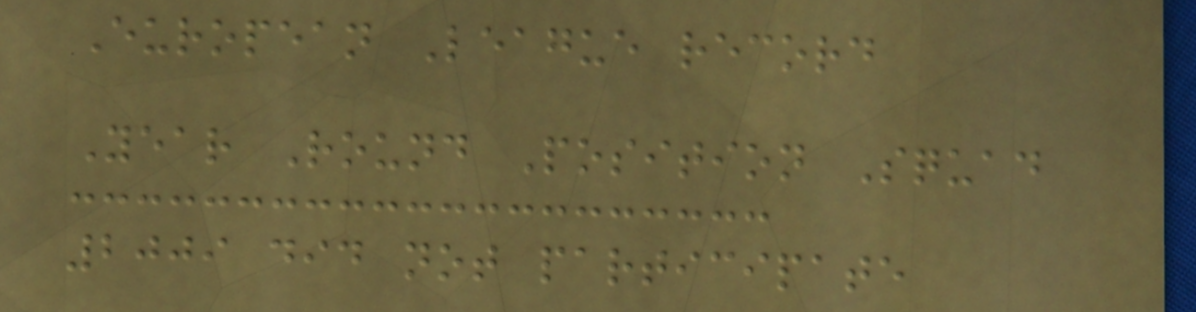European League record
Year Round Position Squad
2009 did not participate
